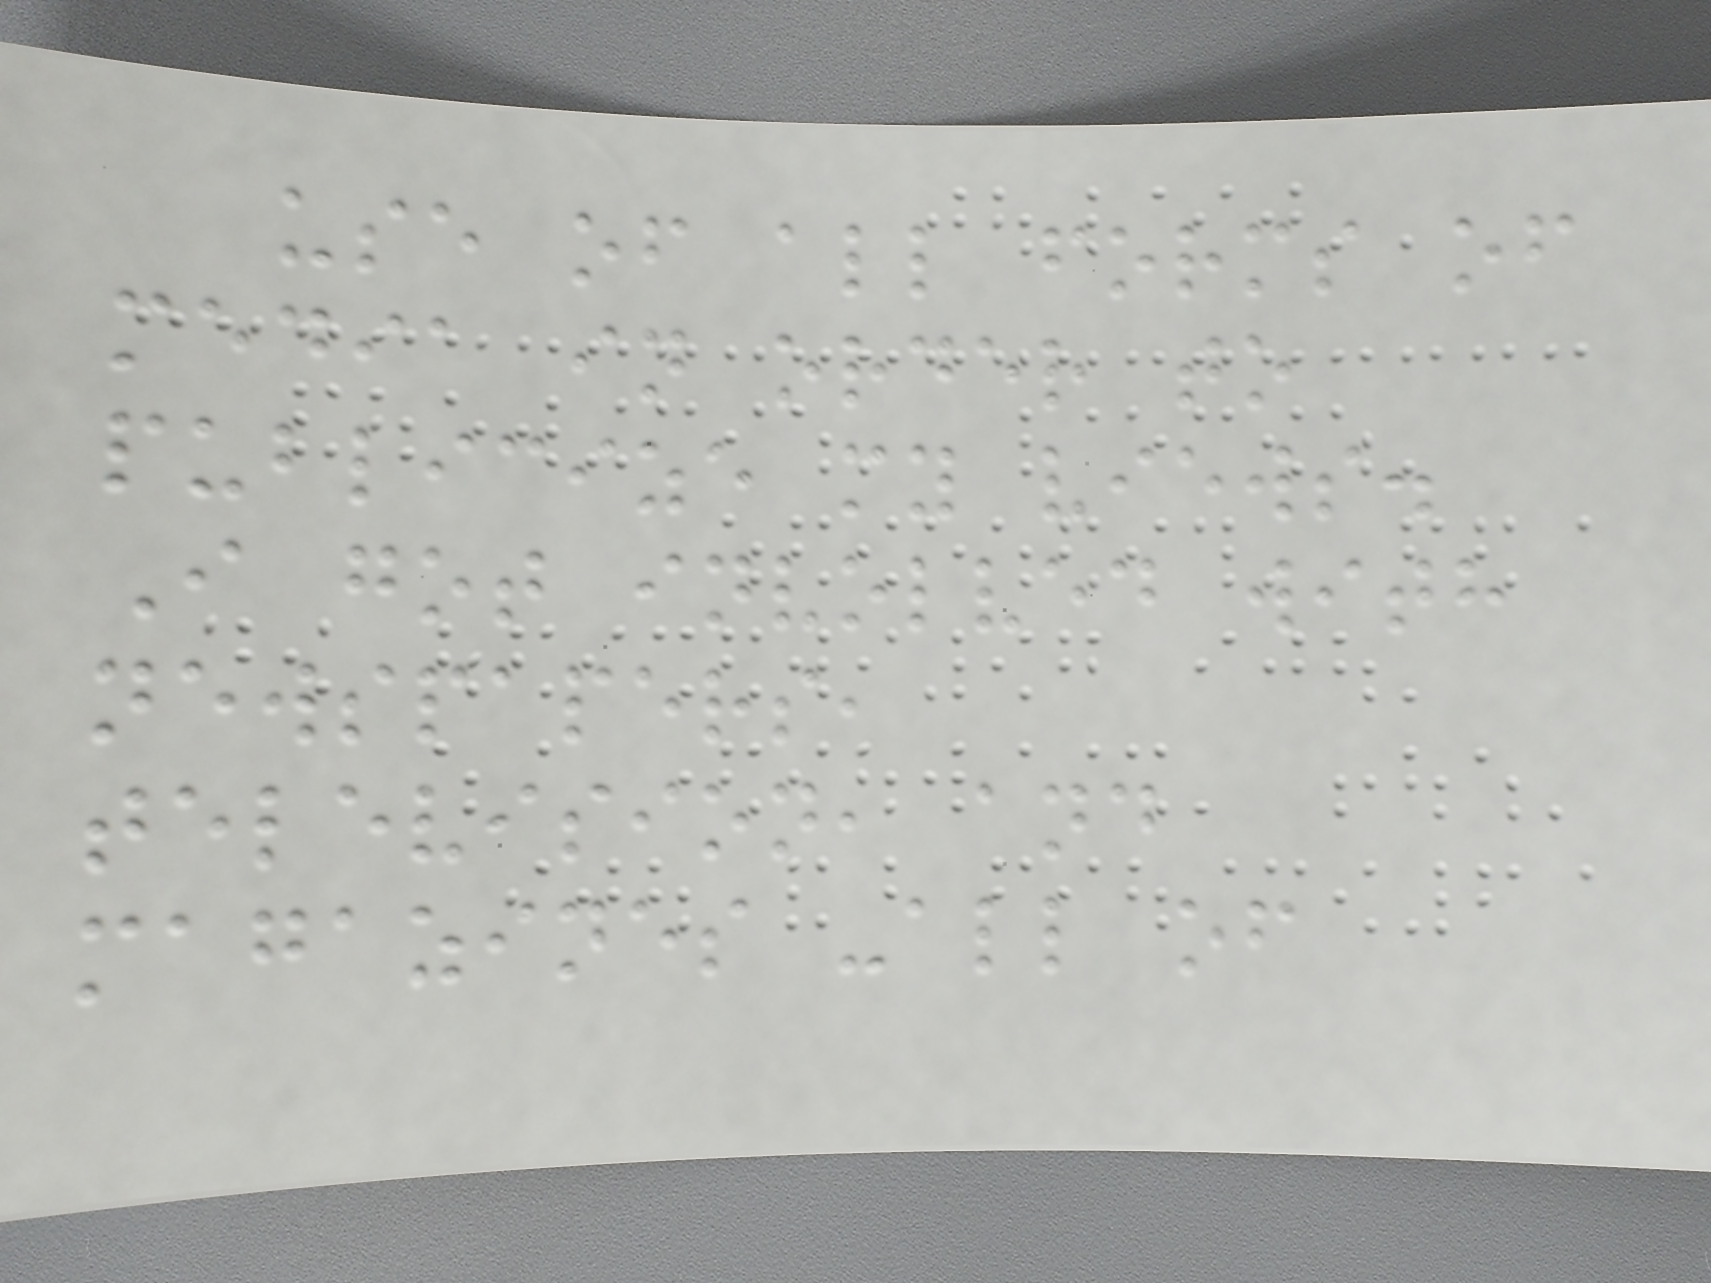use of all forms of
media in order to
publicize my views.
I got involved with
newspapers,
television, and
magazines -all of
